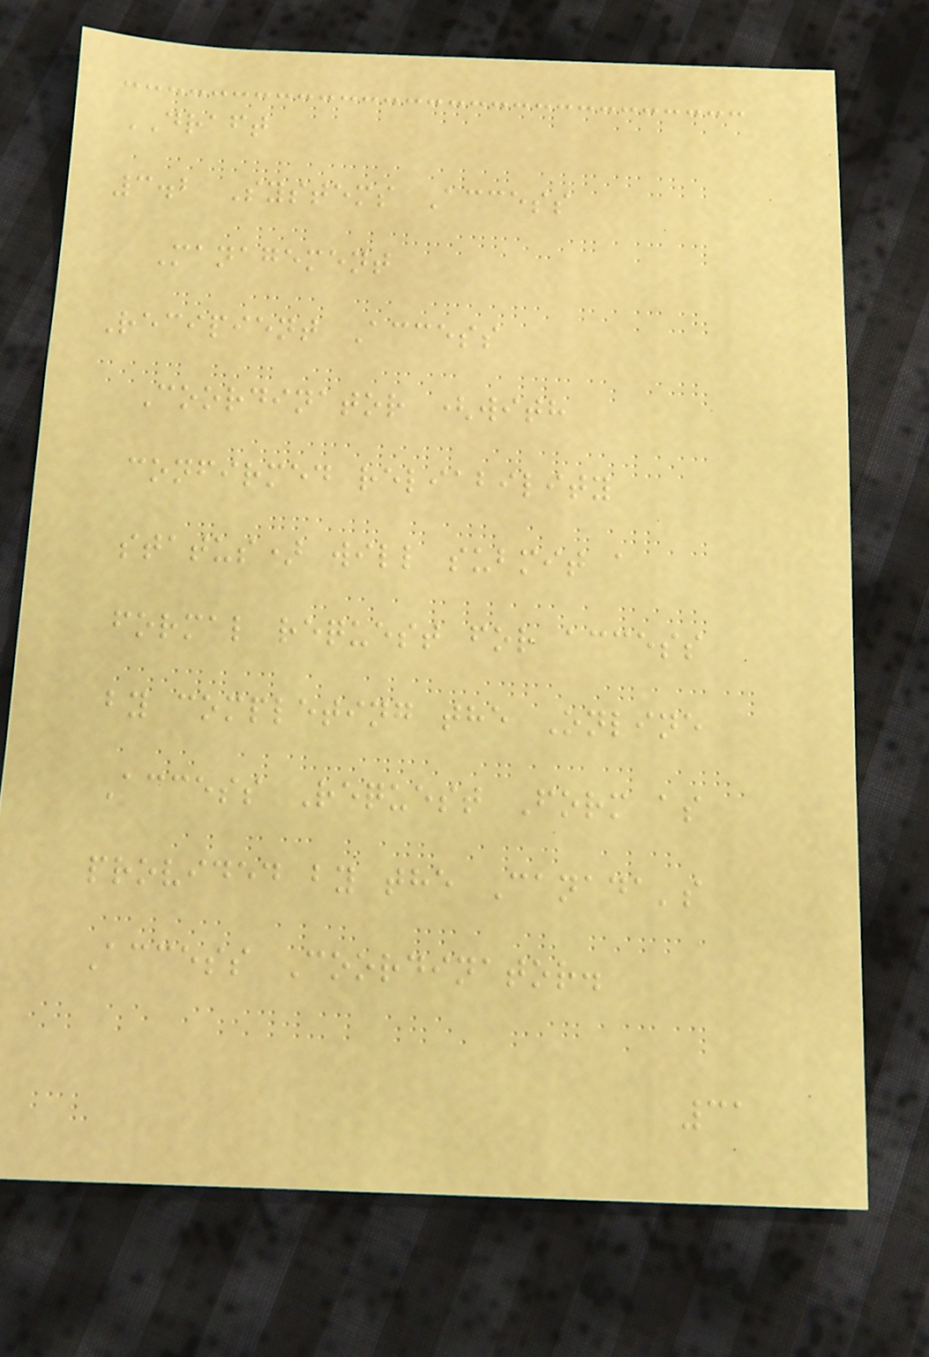DRAFT
3.2 Systems Access
Management
Recipient Access
Coordinator (with
confirmed reliability
status) will submit a
formal request for access
by completing the Online
Access Request Form as
provided by the Canada's
Access Coordinator.
31
